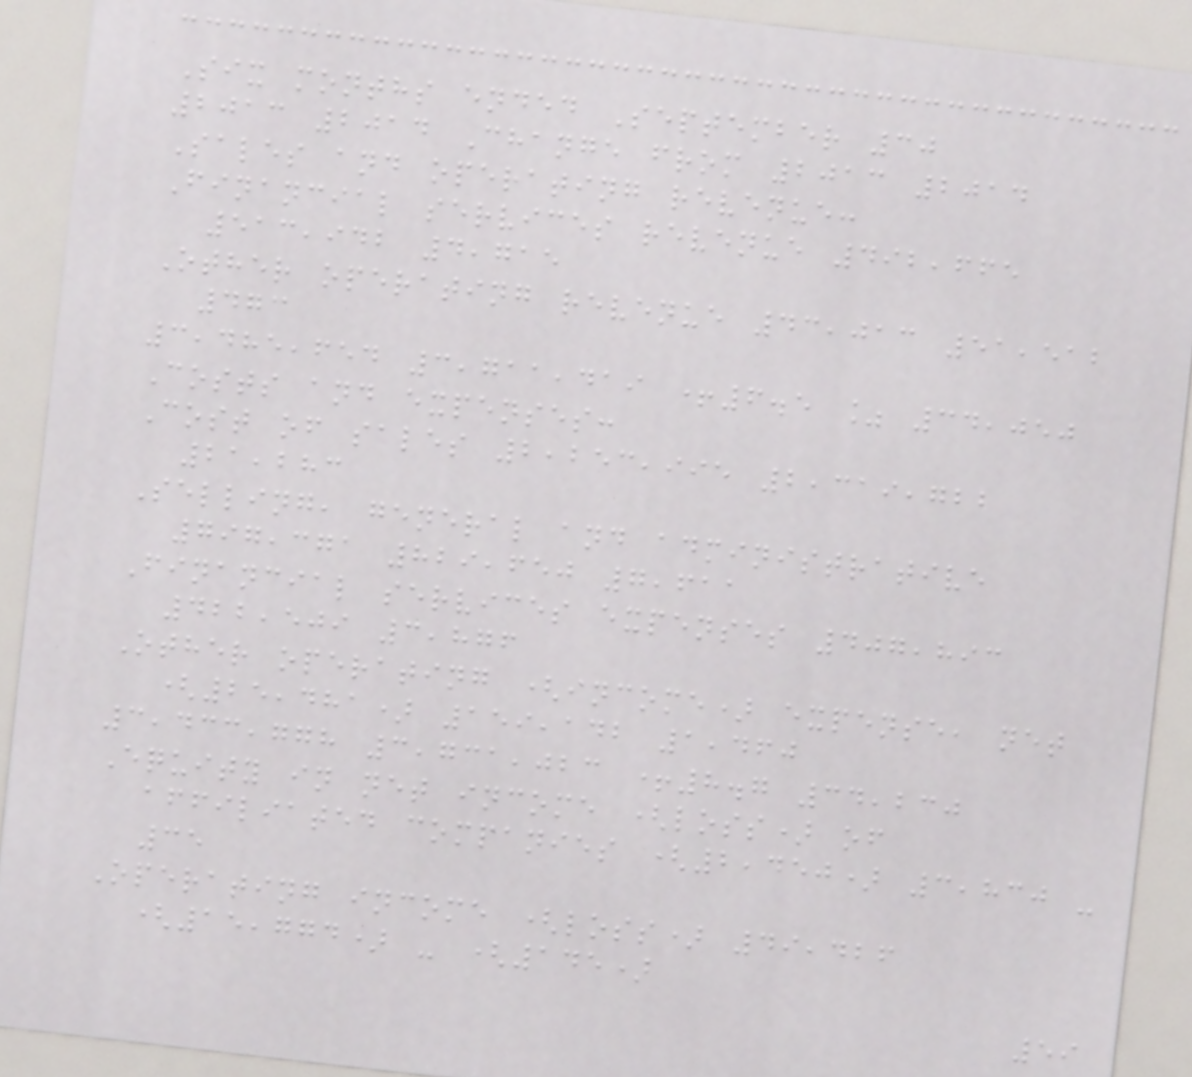Six months ended September 30
2013 2014 Change from 2013 2014
Sales and operating revenue:
Financial services revenue 492,665
513,942 4,715
Other operating revenue 43,013 51,512
473
3,485,654 3,711,419 +6.5 % 34,050
Costs and expenses:
Cost of sales 2,253,995 2,319,722
21,283
Selling, general and administrative
797,371 829,650 7,611
Financial services expenses 407,893
422,509 3,876
Other operating (income) expense, net
(25,481) 159,142 1,460
3,433,778 3,731,023 +8.7 34,230
Equity in net income (loss) of
affiliated companies (2,450) 3,830 -
35
Operating income (loss) 49,426
(15,774) - (145)
59
